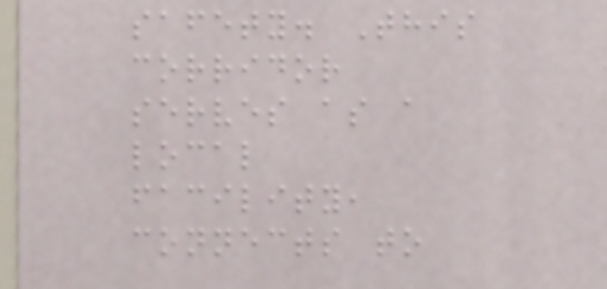safety. This
corridor
serves as a
local
facility,
connects to
